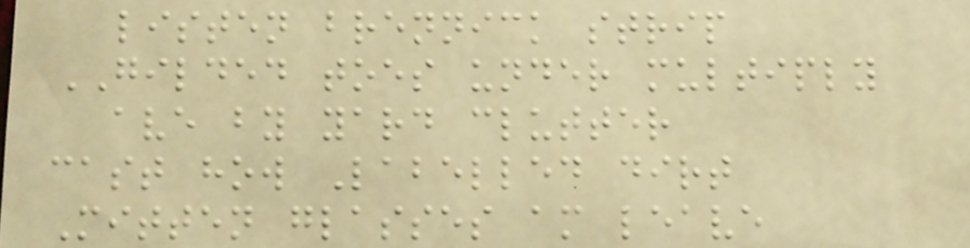listen brennick strip
GILDED toes under multiply
ave by yard clutter
cast how Labelled dirt
Mitten glasses am leave
